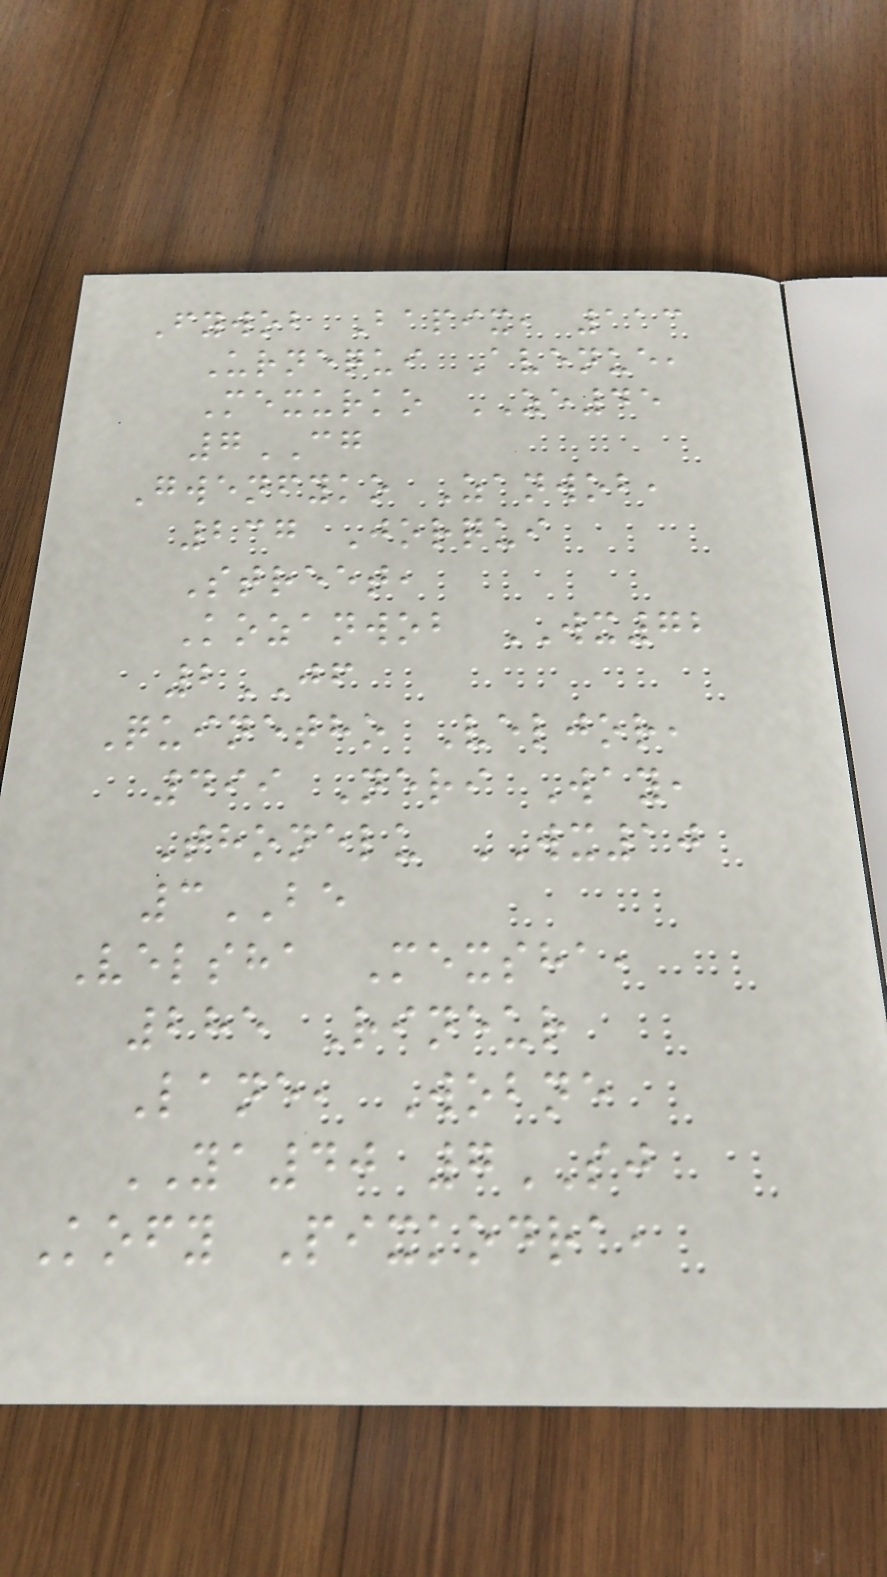Fywob Bapix, 113
Urnequi Avenue,
Mexurko ZE45
7CG
Gwenfyko Zanwob,
237 Jorqui
Street,
Kozanwob WX72
2JF
Quinetho Veljor,
499 Neri Way,
Thonelu WX10
3BE
Velsha Mexsha,
285 Rineur
Lane, Wobne
YA40 7SJ
Kofy Pixkodra,
